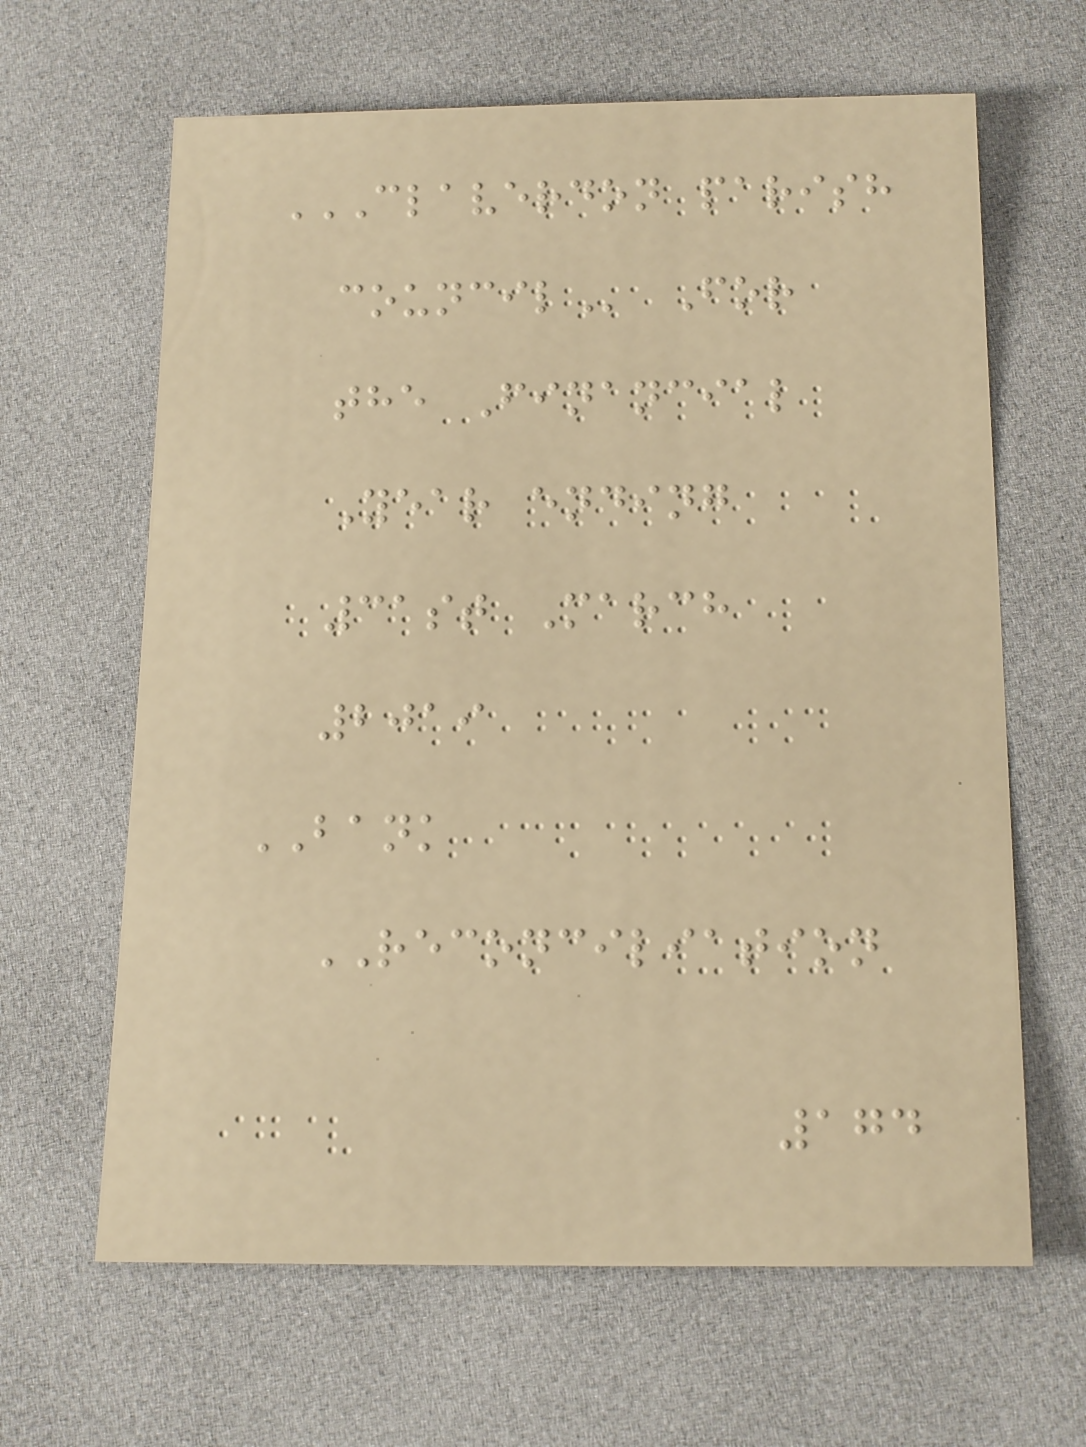CLAVERDON PARISH
COUNCIL For
the Financial
Year ending
31st March
2019
BANK
RECONCILIATION
174
